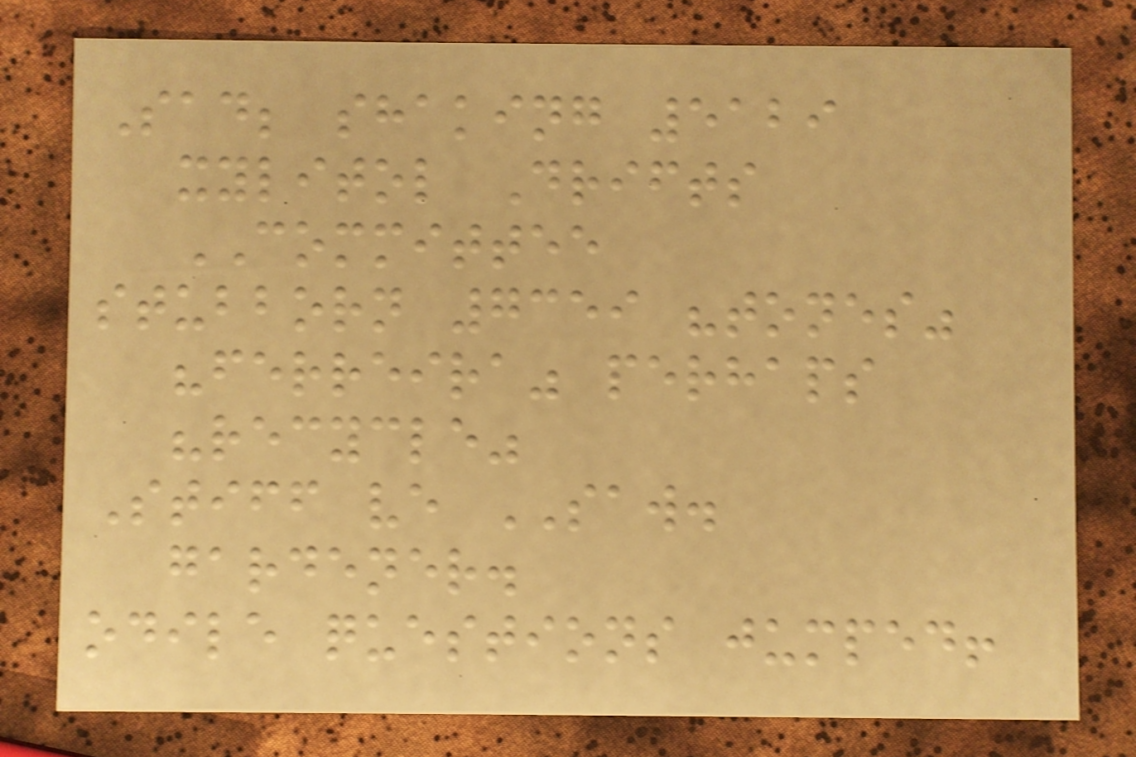Sad; shaking 5129
xylitol Drifts
COMMITTEE
stubborn 7359 "tones"
"ferreira" perhaps
"recycle"
Stiff ve SAW.
gardener.
odile questions jumped!
